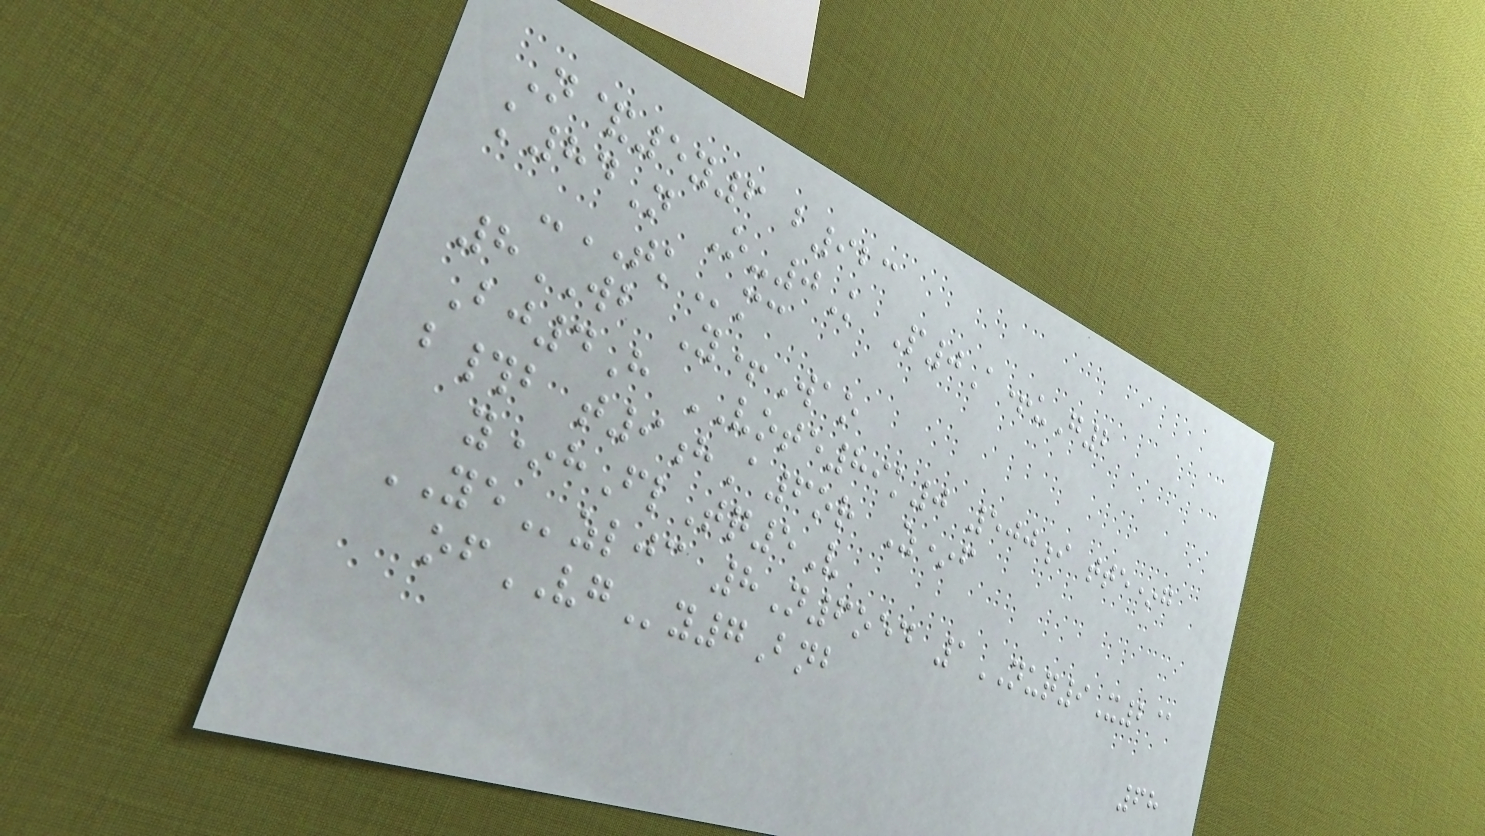N&5y6 b923
k84N O-0K P0A+uG2
-TKmc
8WB Y+Wao
Bj4H VOTE89k0 500i tte*g
b#b t9hA6or Z*f
y*hFlTq5V
YEzljc 8N6oed 1NUQ9X2@
ofVGy7Bnb
68
